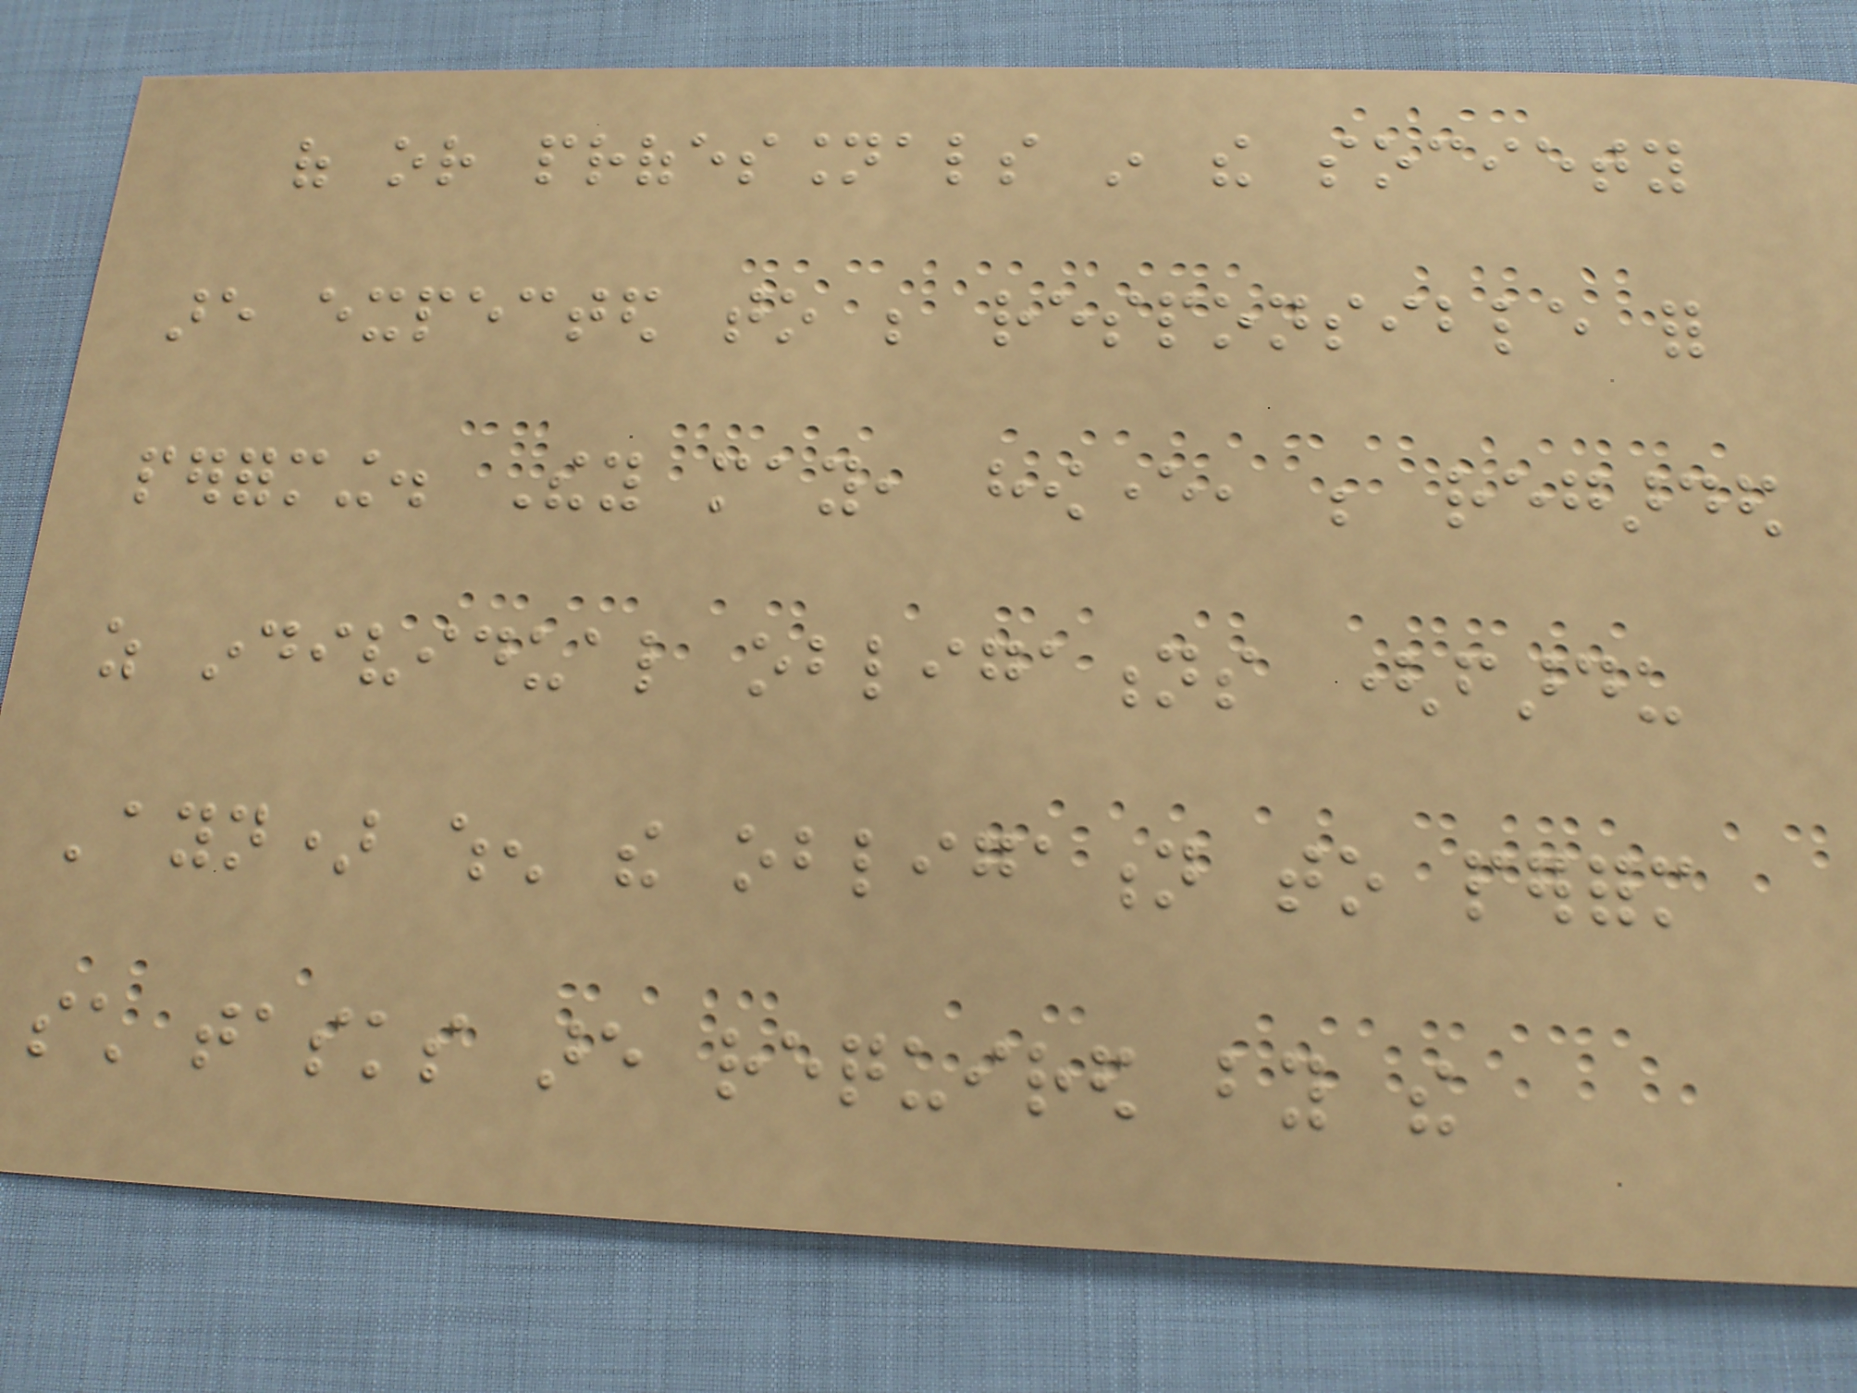of or professionals in the society
are expected to be responsible for
performing. They may, however, be regarded
as individual obligations (fardu
'ayn) when the obligation to perform
such tasks are required by the
